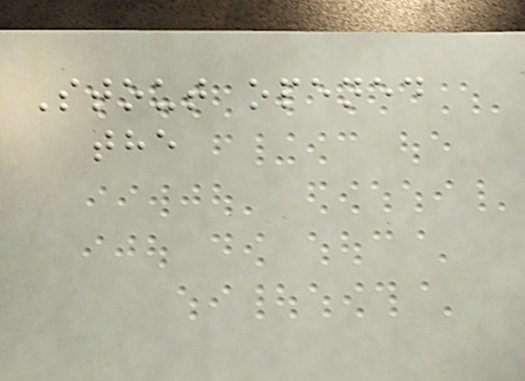Stout opened
the
